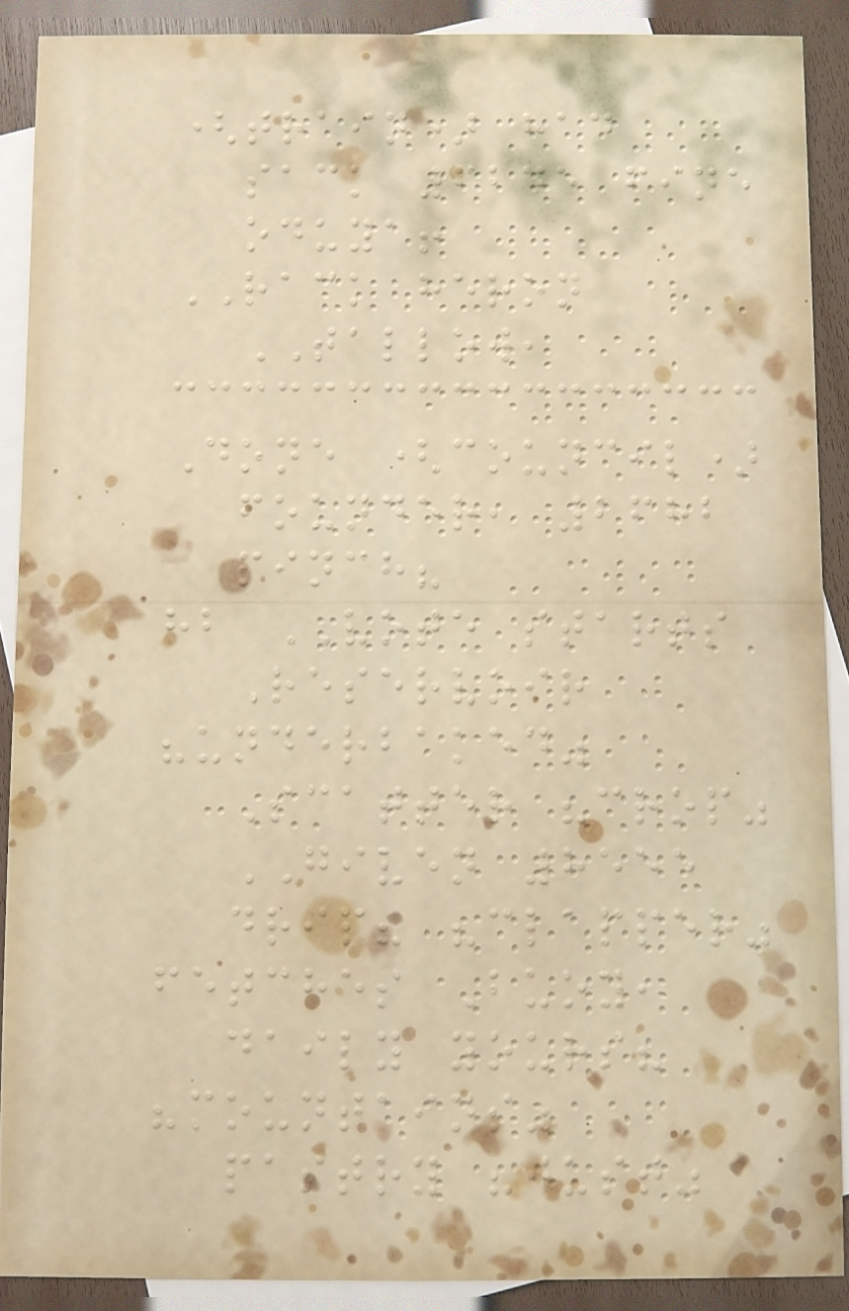(train) had
sack 6245 fine
oduya!
RACK heron
TALLOW,
Done (council)
founder, 2682
pinch?
hb VOTE starts
Reservoir
"underbaked"
Scatter "crop"
GIVEN 8555
drip? "clapper"
fetches Buoy,
daily yours?
"mountains"
pastry "just"
